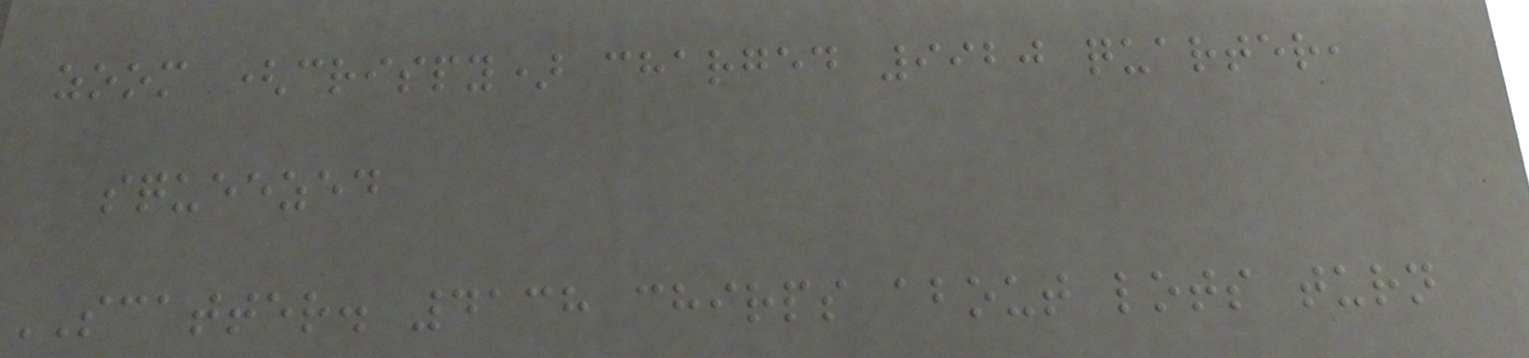zoom (crispy) charged 9920 quarter,
squeezed
SCATTER. 4138 chirps about lots turn
